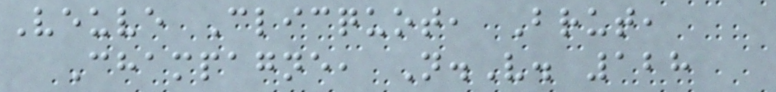Veuve Clicquot, Brut,
Champagne, N.V. 128
